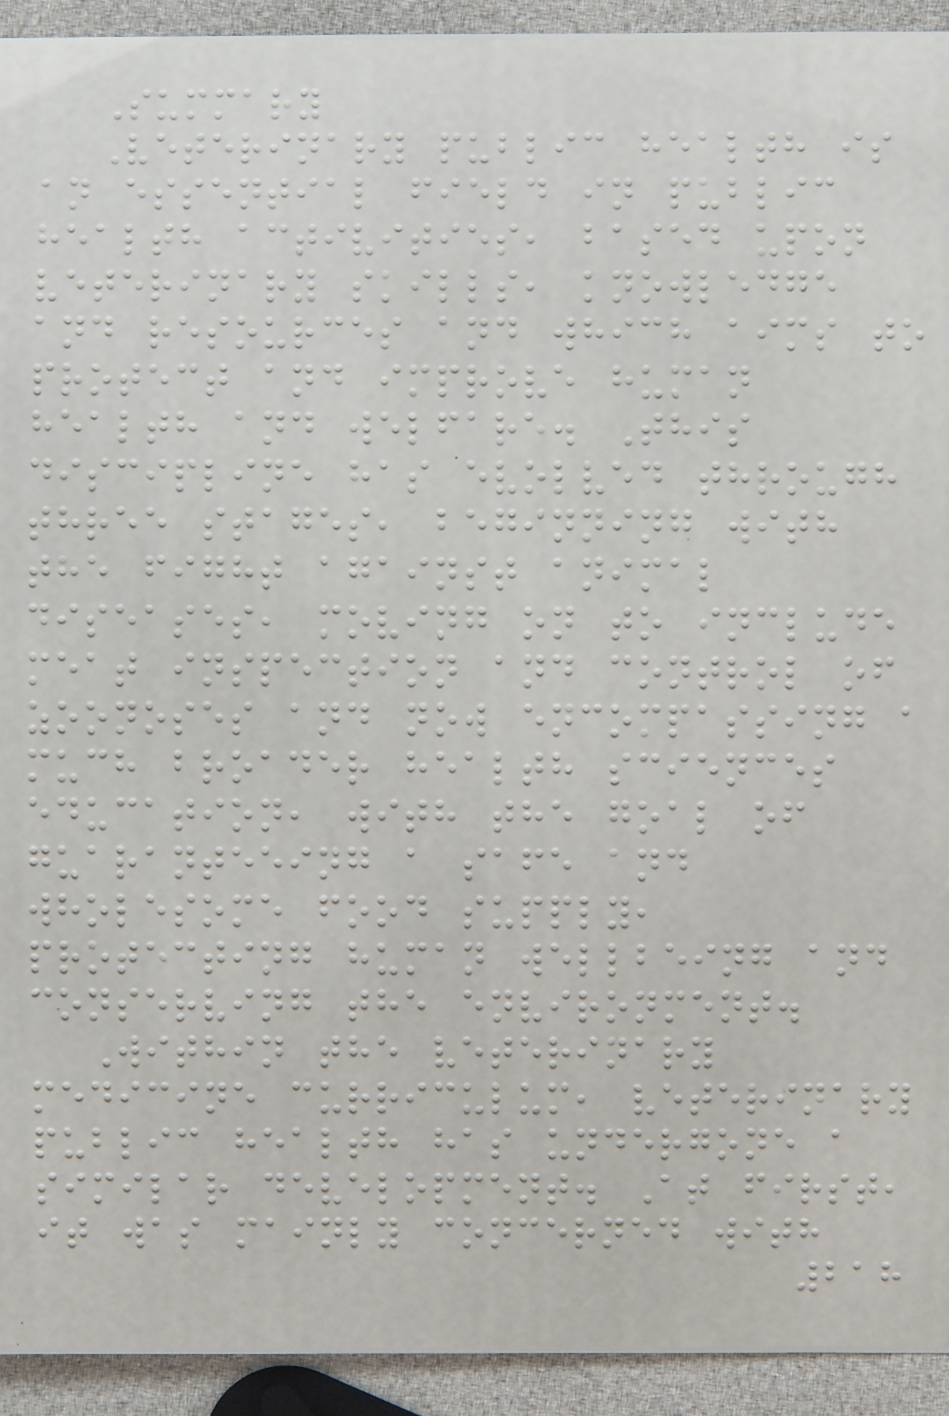Summary
Veterinary public health is
an essential field in public
health activities, based upon
veterinary skills, knowledge
and resources and which aims to
protect and improve human
health and welfare. This
discipline has evolved through
three stages, beginning with
the fight against animal
diseases, moving on to include
meat inspection and control of
zoonoses and now encompassing a
much broader health sciences
education, with the goal of
guaranteeing a safe and
wholesome food supply,
protecting human wellbeing and
conserving the environment.
Within the veterinary
medicine curriculum, veterinary
public health has undergone a
similar development. At first,
it was mainly concerned with
218
